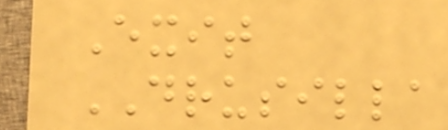Exit
DRUSILLA
